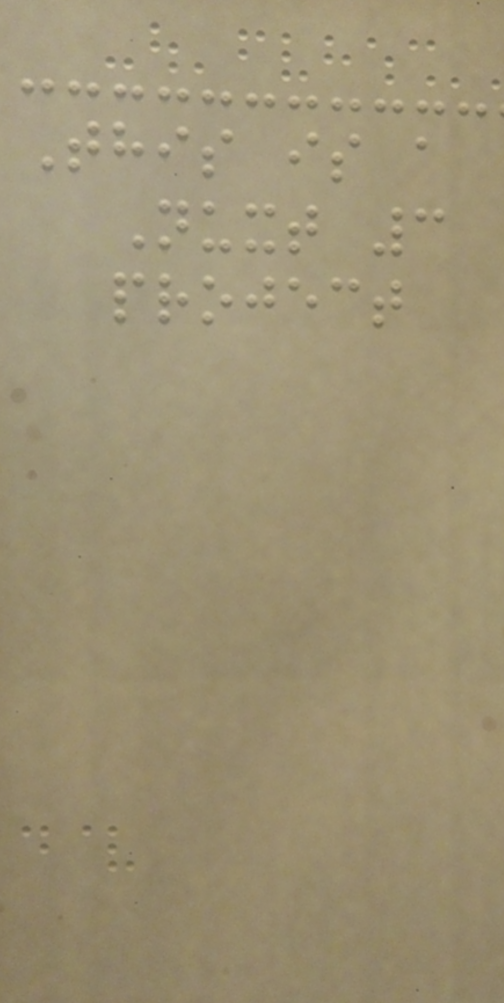This is a
Nuxt 3
project
